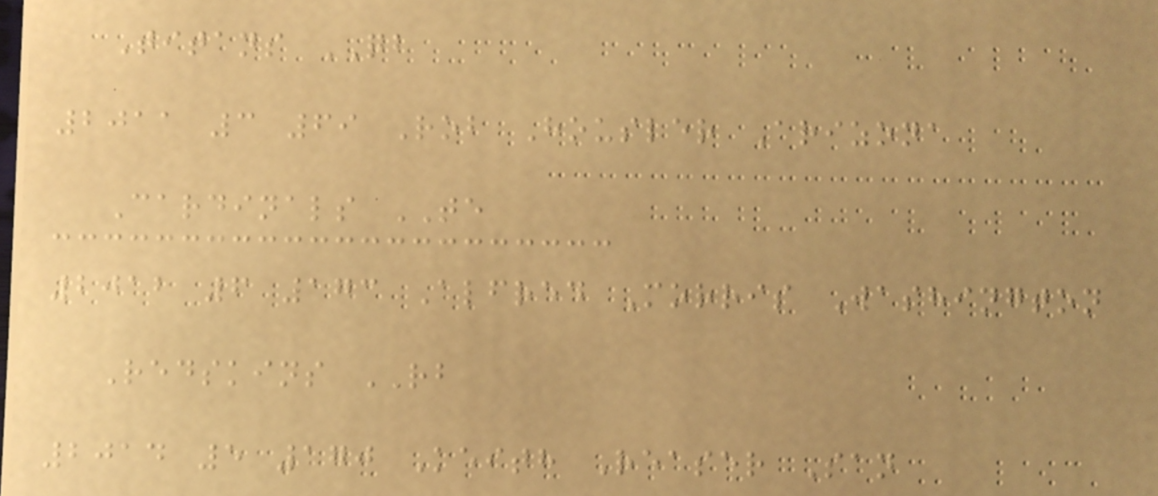Titans QB
2011 3 69 Rob Housler Arizona
Cardinals TE
2012 6 173 Alfred Morris Washington
Redskins RB
2014 5 170 Keith Reaser San
